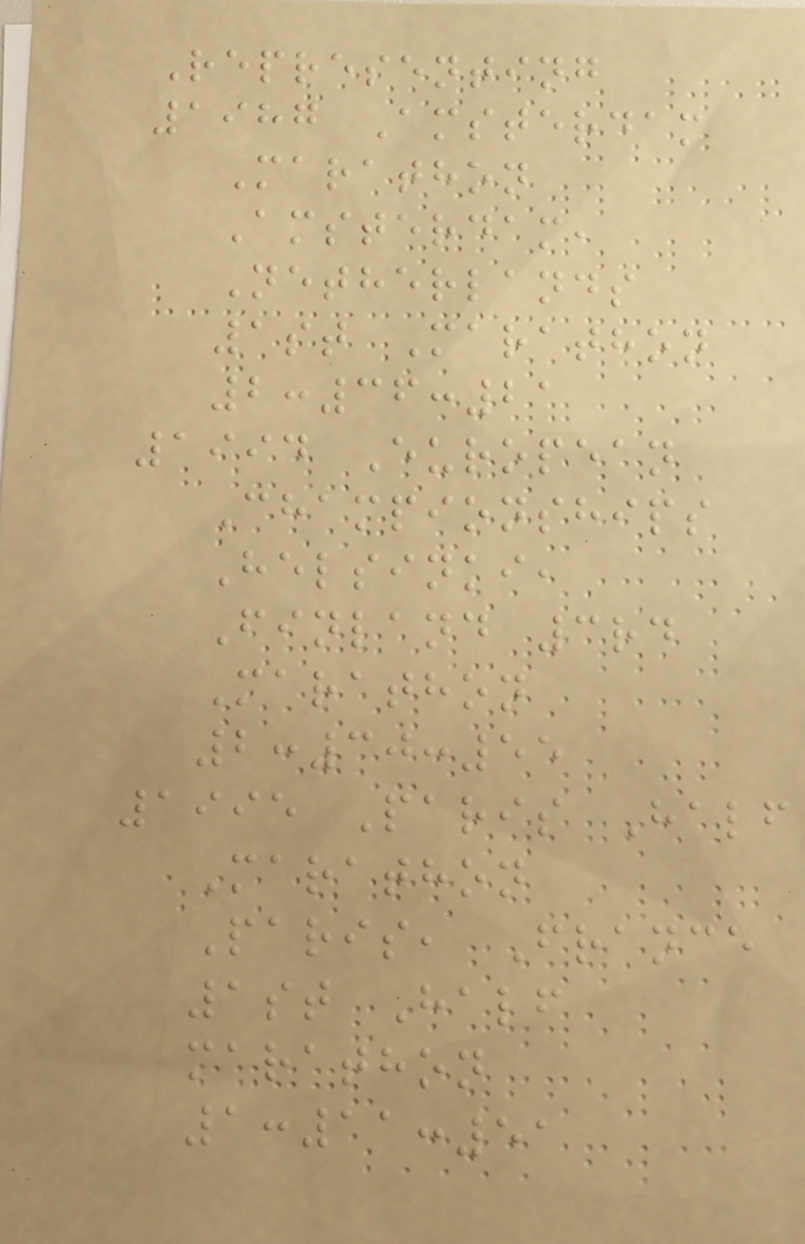Representing
1987 Amsterdam
Marathon
Amsterdam,
Netherlands
1st Marathon
2:36:21
1994 European
Championships
Helsinki,
Finland 3rd
Marathon
2:30:55
1995 Paris Half
Marathon
Paris, France
1st Half
marathon
1:11:51
